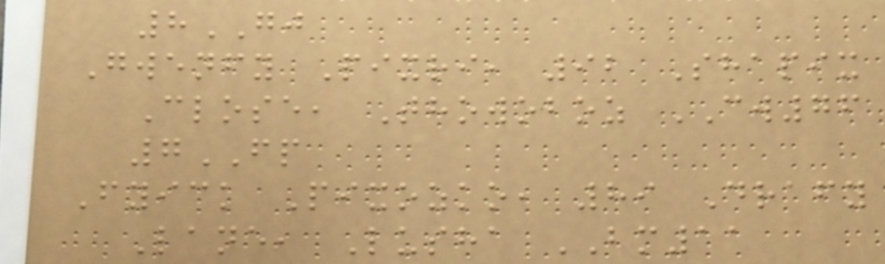8GJ
Gwenfy Pixri, 92 Shapix
Close, Thowoboz CW76
7FP
Fyick Pixozko, 89 Drafy
Lane, Lusha BM11
